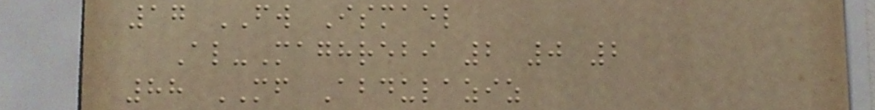17 FW Ismael
Al-Maghrebi 2 0 2
88 MF Abdulaziz
